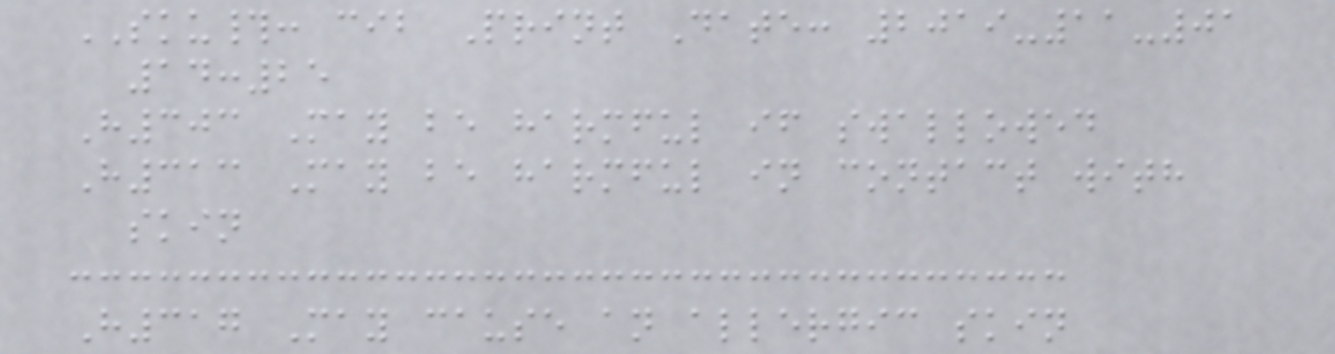SKU#: cib Print Date: 2019-11-01
14:25
H303 May be harmful if swallowed
H313 May be harmful in contact with
skin
H317 May cause an allergic skin
